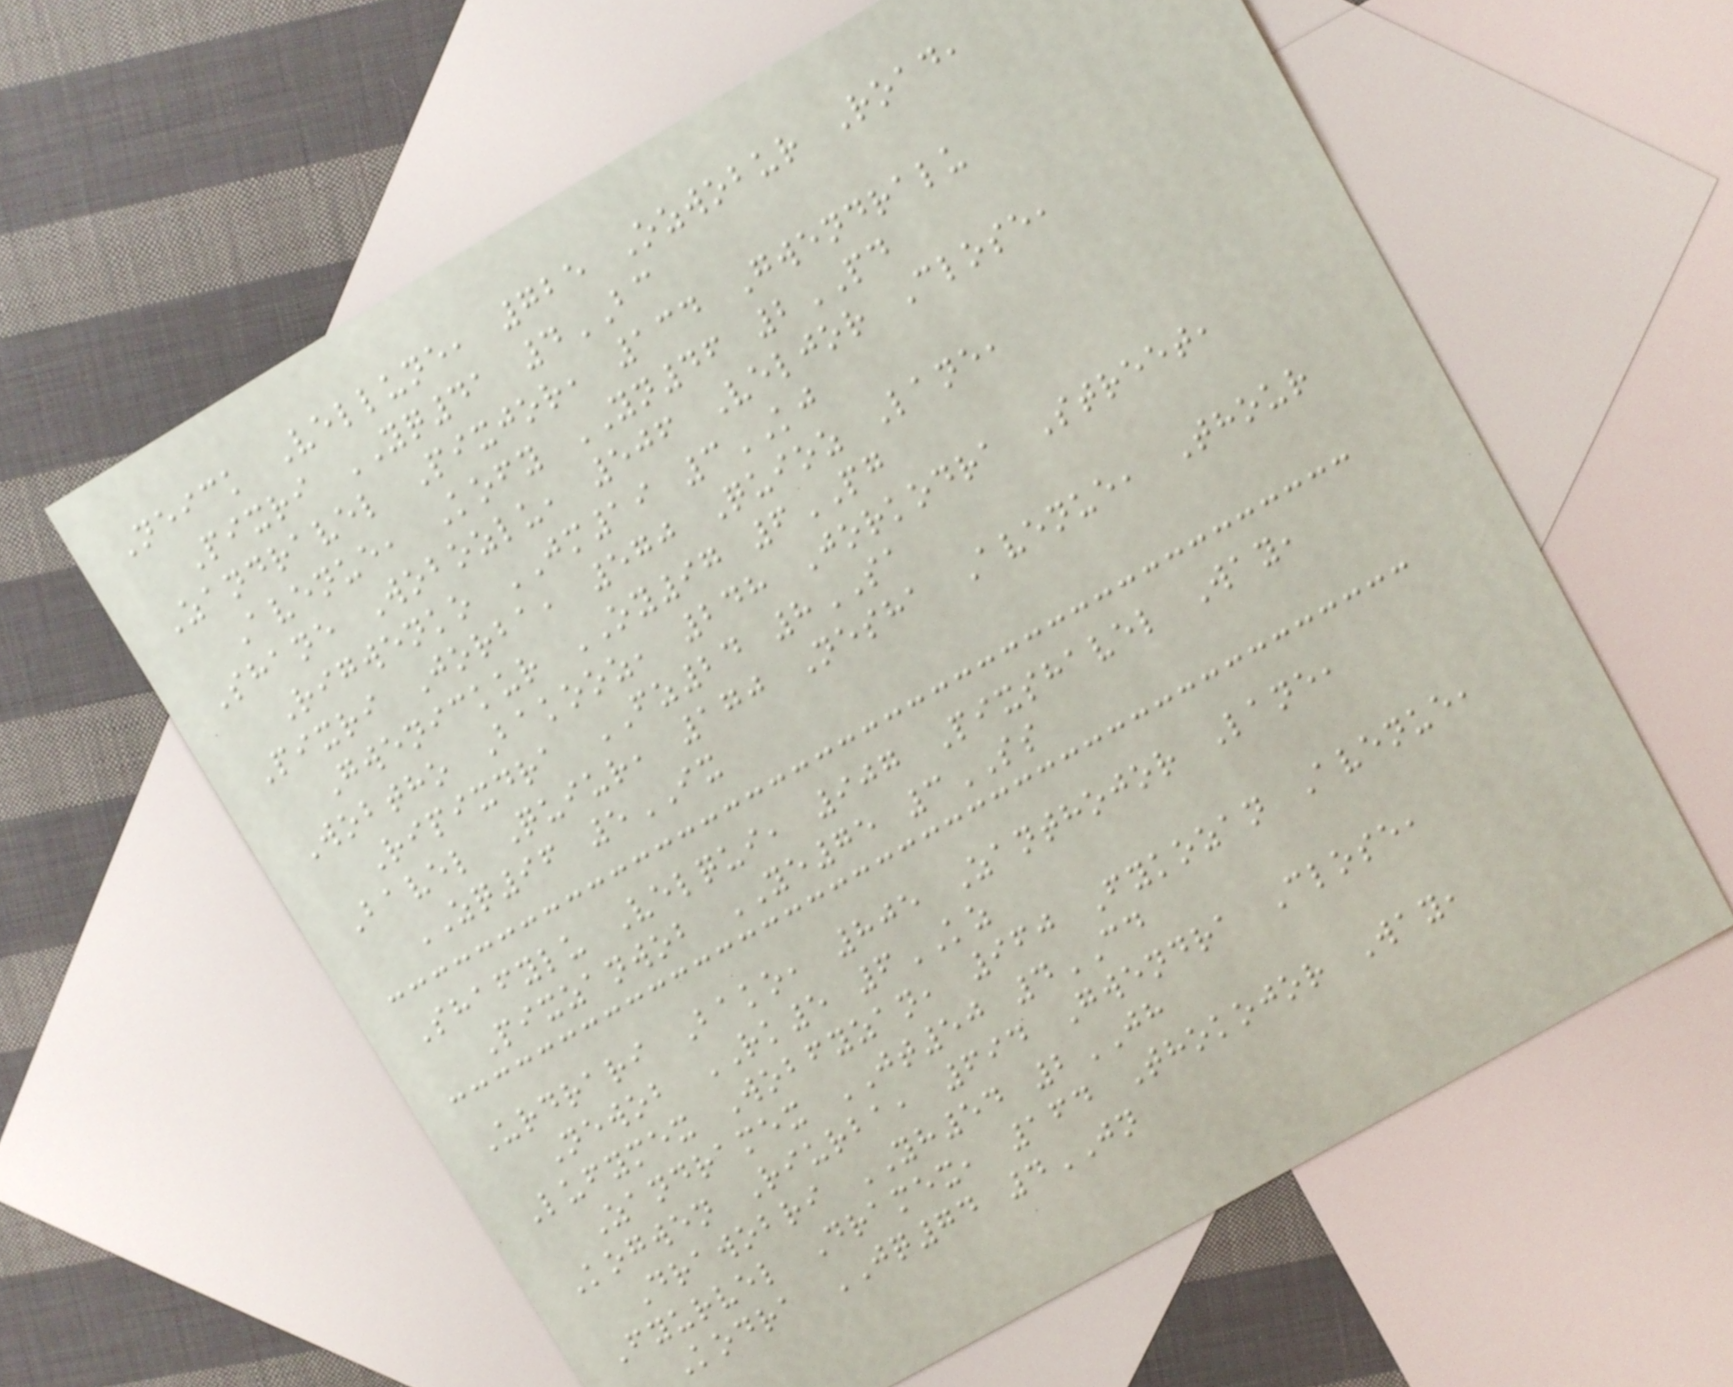Neick Vellune, 725 Ozwobur Road,
Pixri YQ41 4BC
Zandravel Pixjor, 134 Gwendralu
Avenue, Kofy YN46 2PD
Shane Wobozlu, 506 Veljor Close,
Rigwenko JM19 3KJ
Pixri Jorba, 570 Quioz Lane,
Gwenickur OY97 6PG
Wobtho Bakooz, 248 Jorkodra Street,
Ripixdra FZ24 8SA
Bavel Quiur, 170 Nesha Avenue, Thour
ZQ96 5IX
Shafylu Velqui, 907 Pixshavel Way,
Pixzanwob YE75 3SS
Urdrari Bako, 805 Zanthojor Lane,
Newob RK5 6KZ
Lufymex Wobfyzan, 960 Fykozan Avenue,
Zandramex JT50 4CD
Kogwen Riurba, 694 Gwendra Close,
Drawobri YH54 2JH
Fyurvel Dramex, 164 Thokojor Way,
Kodra JQ74 4JN
